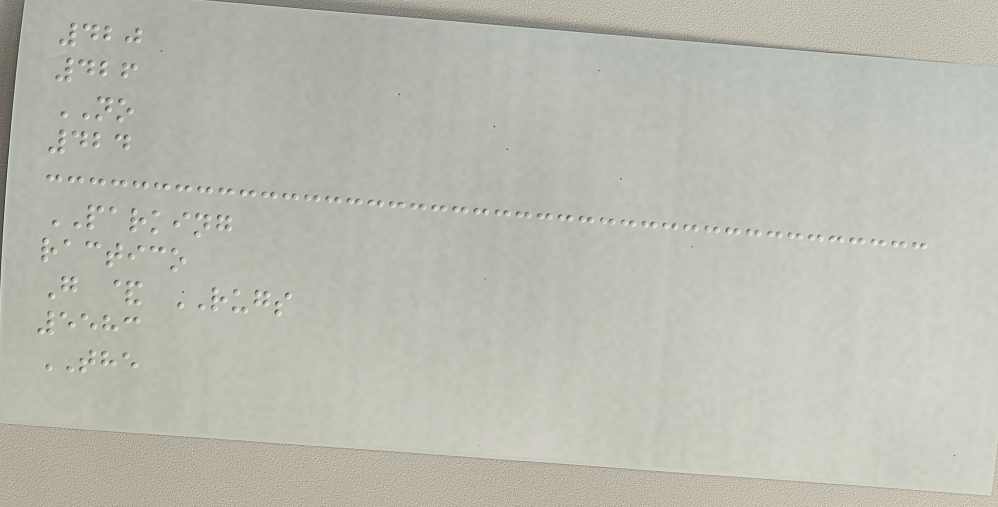420
426
NO
424
PARKING
ractico
G & RUGS
5583
THE
